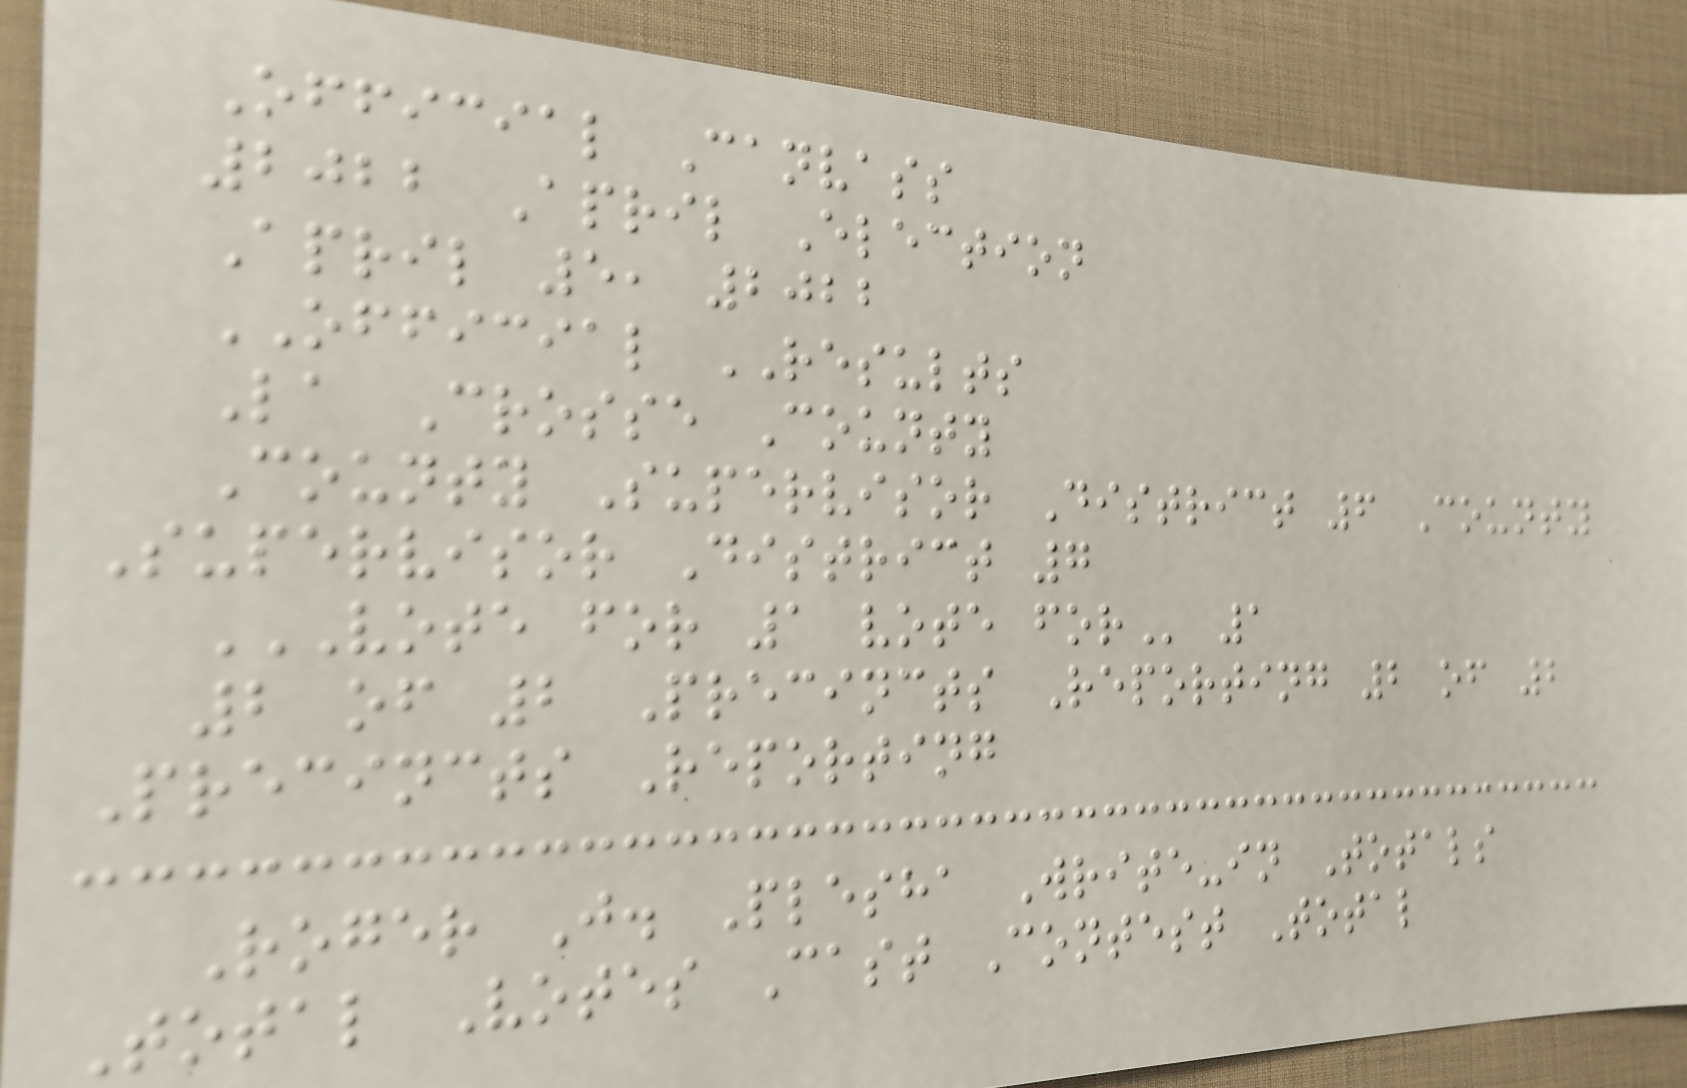Official Canvass
2022 April Election
April 5, 2022
OFFICIAL RESULTS
La Crosse County
County Supervisor District 6 County
Supervisor District 7
VOTE FOR 1 VOTE FOR 1
2 of 2 Precincts Reporting 2 of 2
Precincts Reporting
Roger J. Plesha Write-in Totals
Total Votes Cast Contest Total
